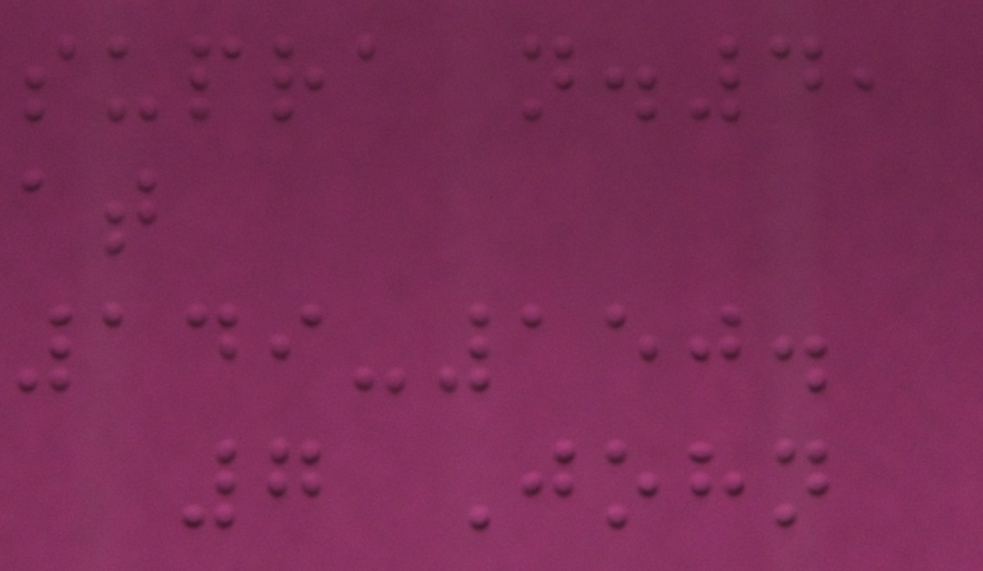supra n.4,
at
149-150.
7 John
